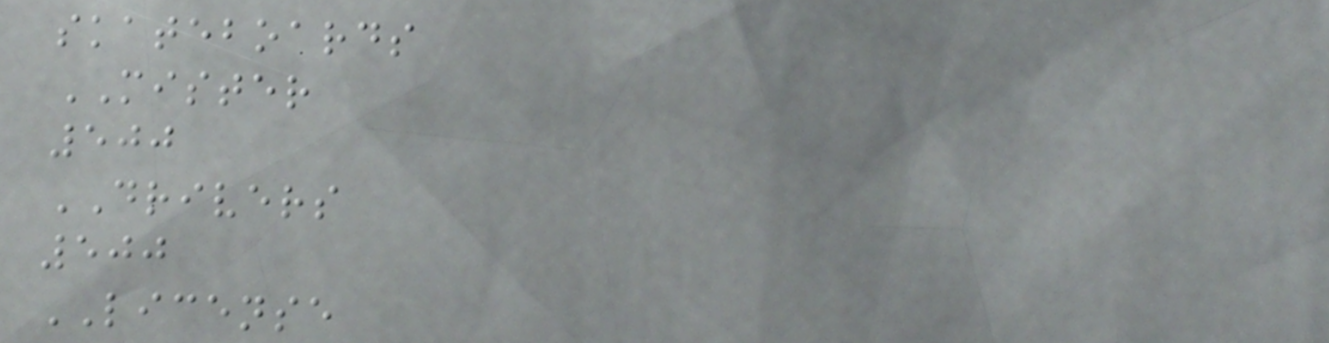skateboards
MISTER
500
DRIVERS
500
LICENSE
